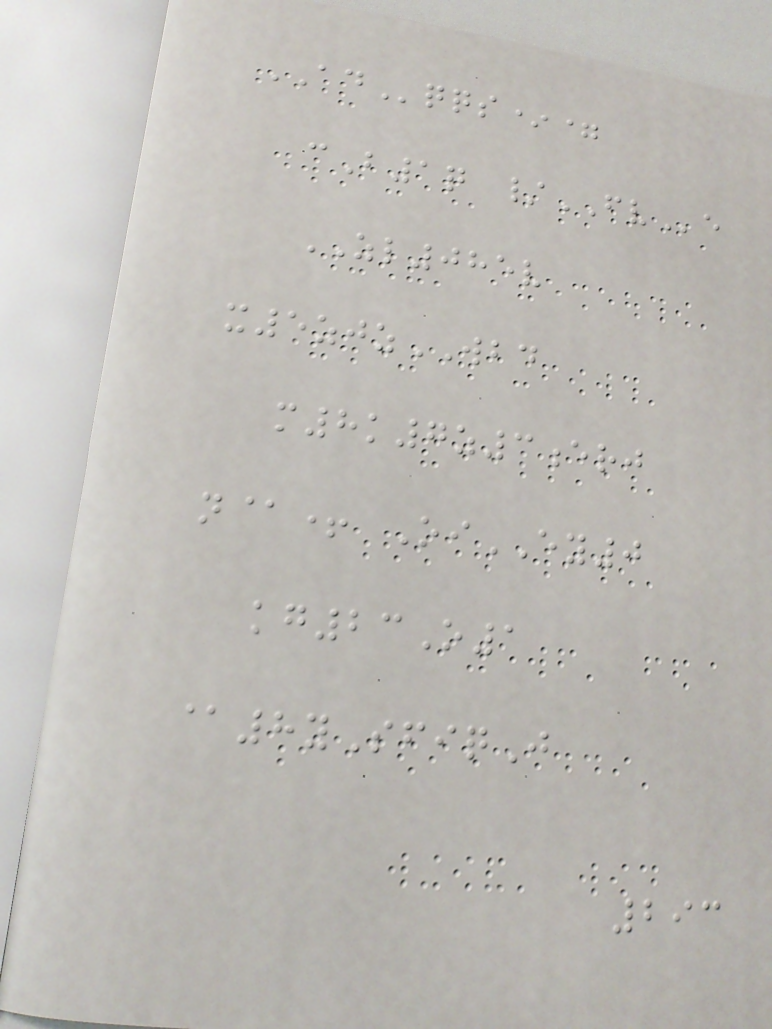ADqqs*=
cB1q /FVe
ZL085v
x5zjzWBD
m8k7z3erj
n@+ OiEY0
kg23O1
@8ySfiqJ
293
